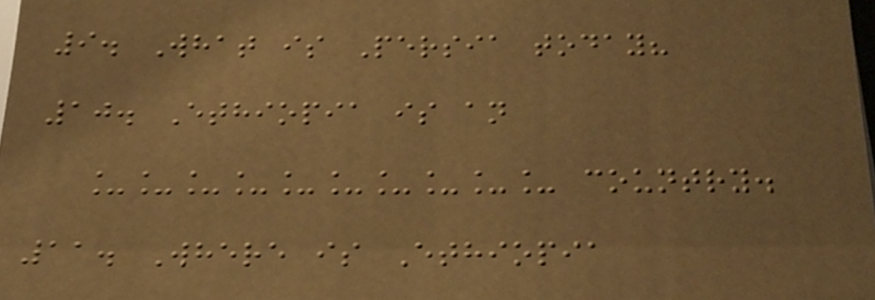9. What is Persia today?
10. Ethiopia is an
__________ country.
11. Where is Ethiopia
